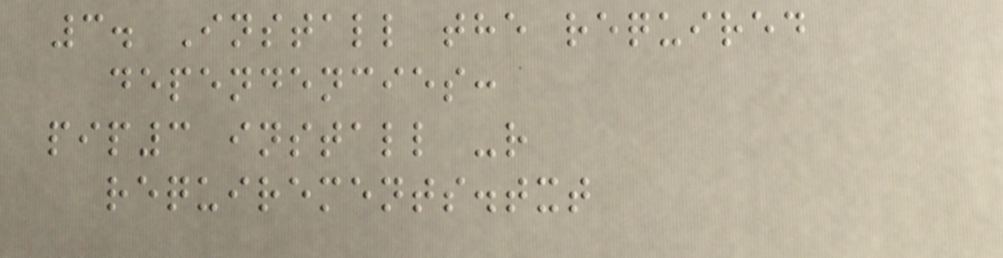3. Install the required
dependencies:
pip3 install -r
requirements.txt
